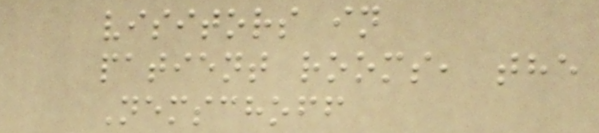visitors in
patient rooms, the
Nemschoff
